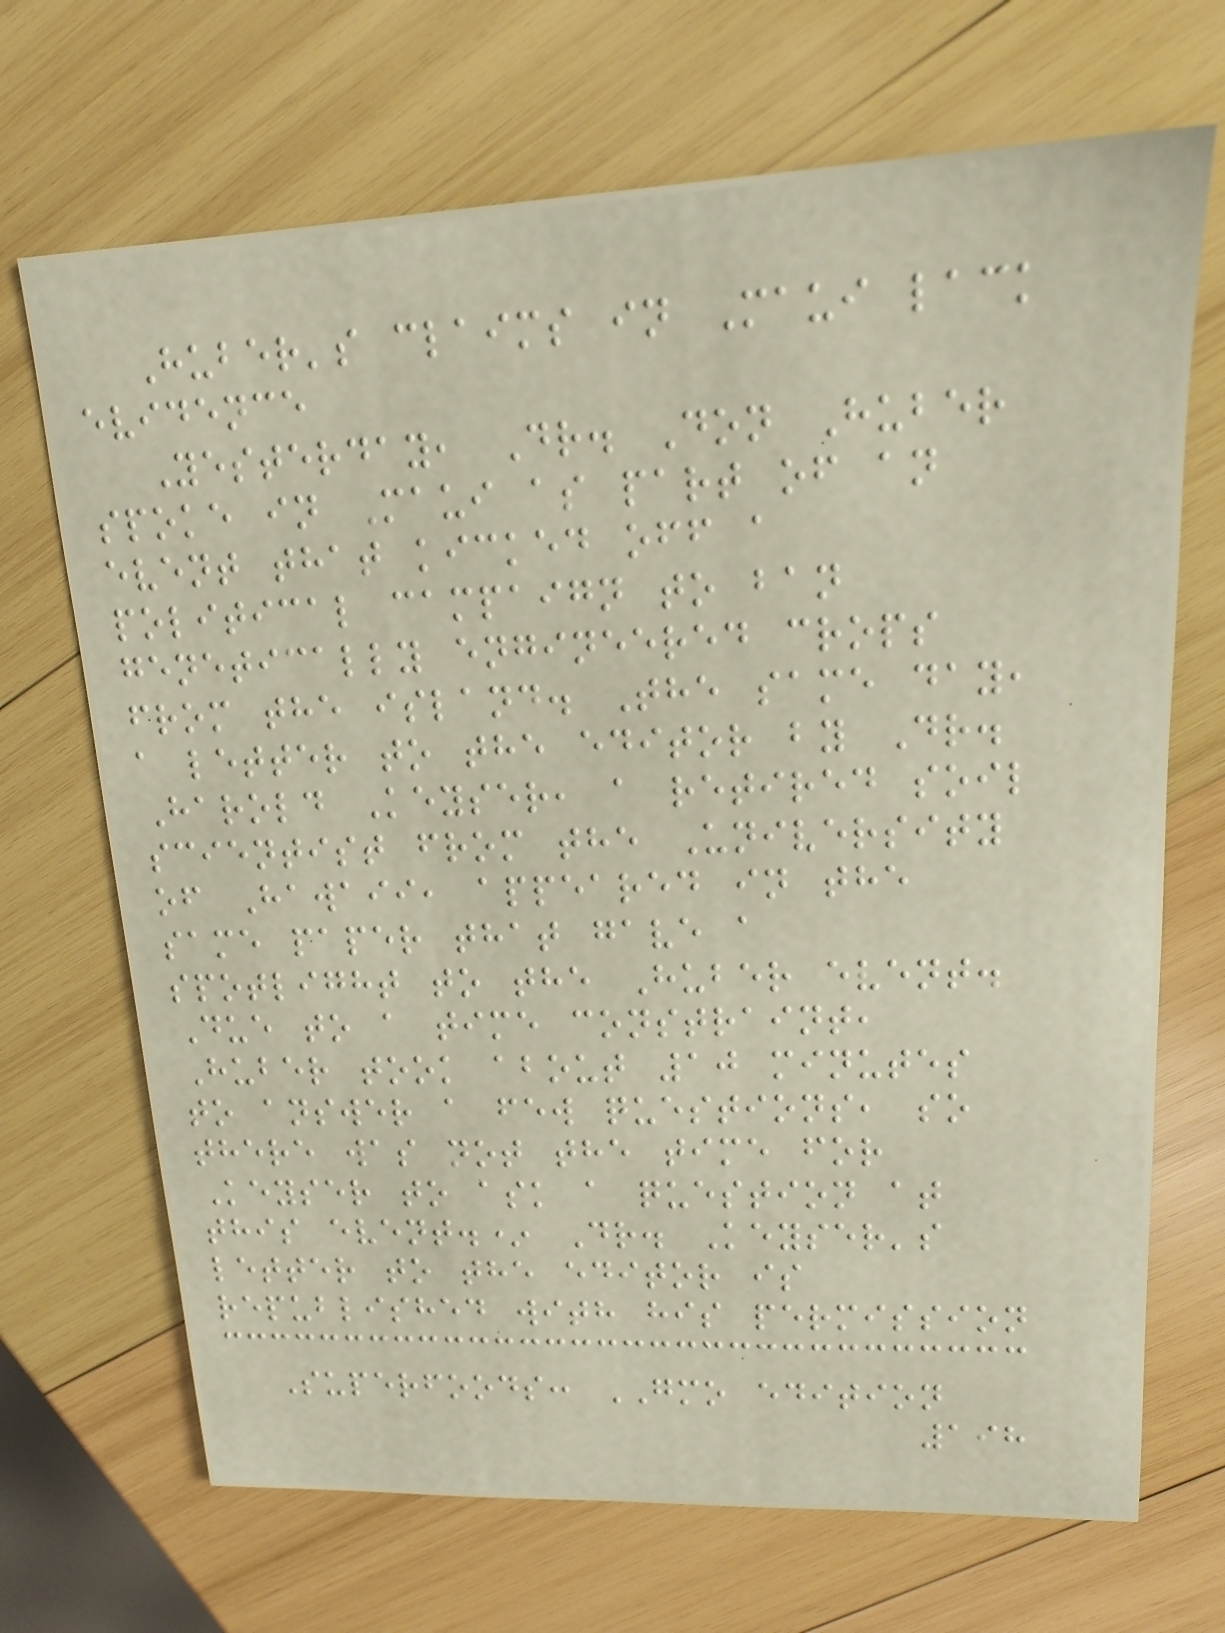Huber's claims in Maui lack
evidence
Yesterday, Dr. Don Huber
spoke in Maui as part of an
event that kicked off a
political campaign to ban
genetically engineered crops
from the island. The same day,
a letter to the editor by Dr.
Harold Keyser, a retired soil
scientist from the University
of Hawaii, appeared in the
same paper that gave a
spotlight to the Huber event.
Due to a time constraint,
Huber took about 10 minutes
to answer a few questions, so
there was not the time for
Keyser to ask a question at
this event.* Dr. Keyser's
letter to the editor is
republished with his permission
Superfoods: GMO edition
198
